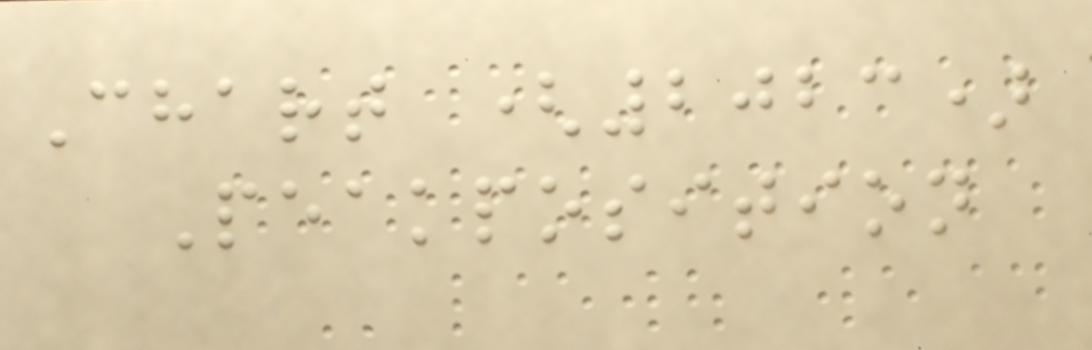Chart (2023)
Peakposition
